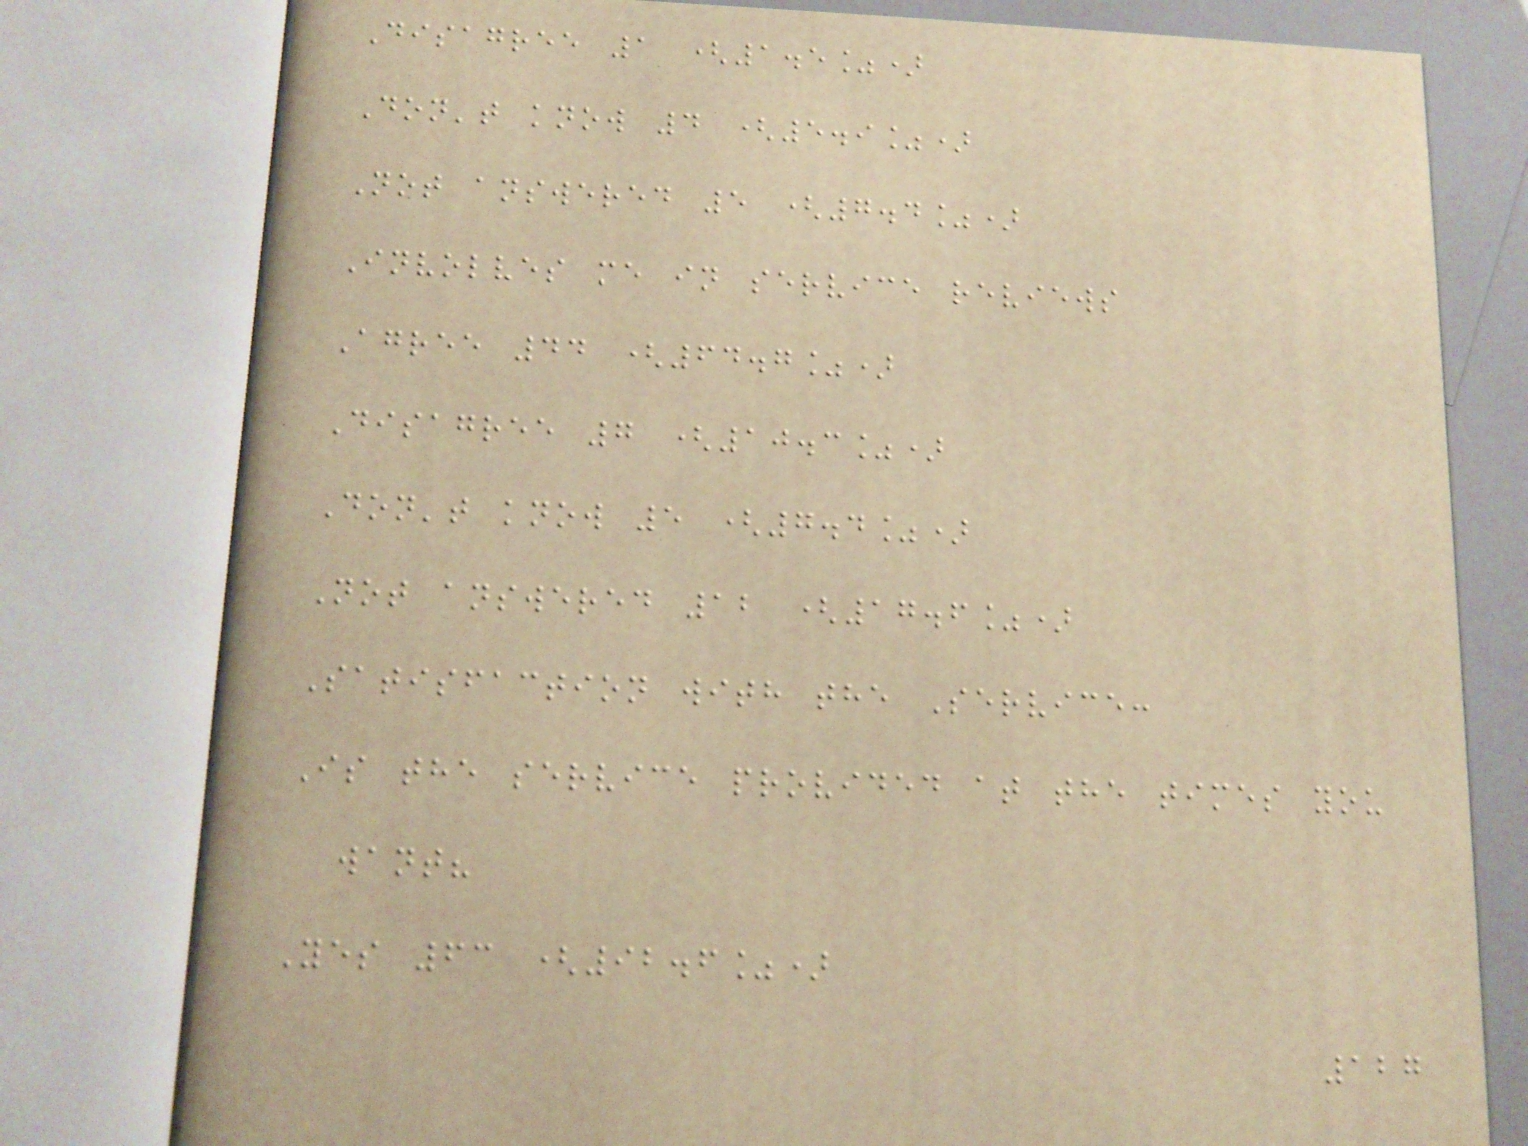Disagree 1 (1.5%)
Don't know 4 (5.9%)
Not answered 5 (7.4%)
Involves me in service reviews
Agree 44 (64.7%)
Disagree 7 (10.3%)
Don't know 5 (7.4%)
Not answered 12 (17.6%)
Satisfaction with the Service:
Is the service provided at the times you
want?
Yes 63 (92.6%)
127
